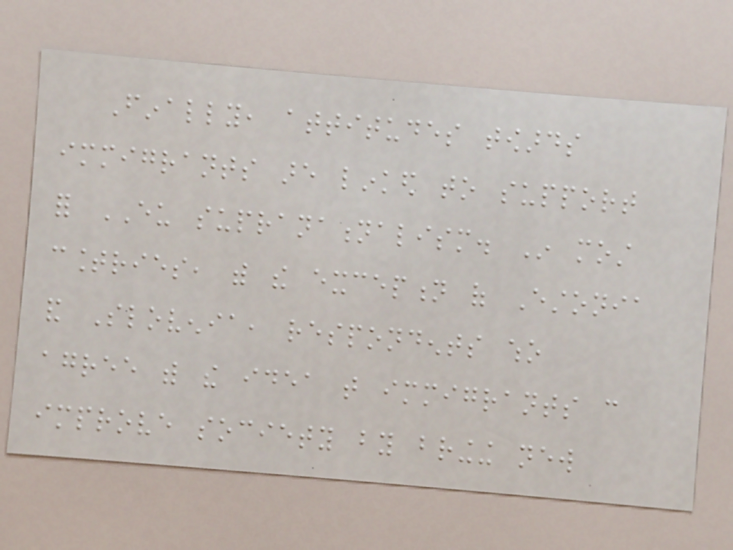Finally, attitudes towards
immigrants are linked to support
for EU supranationalism. In most
countries, with the exception of Estonia
and Slovenia, respondents who
agree with the idea that immigrants can
improve society by bringing new
